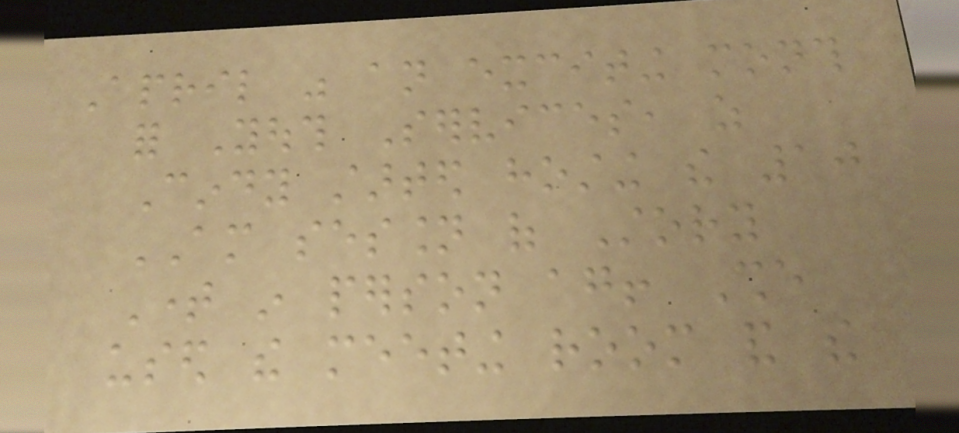April was an exciting month
for Youth Services, as
Cindy started hosting the 10
AM session of Story
Time in person again! She
used the meeting room and the
